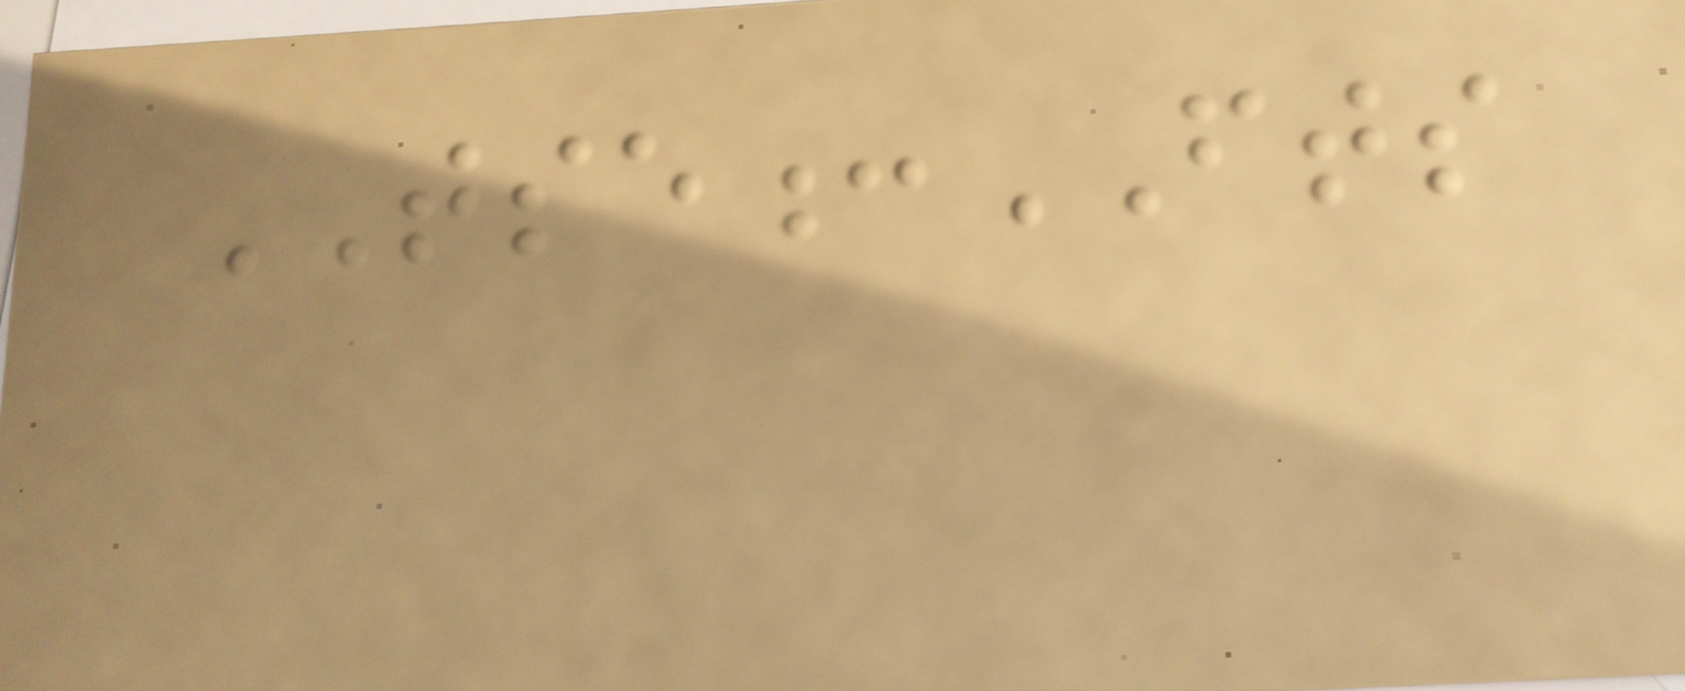TSE:FTS
